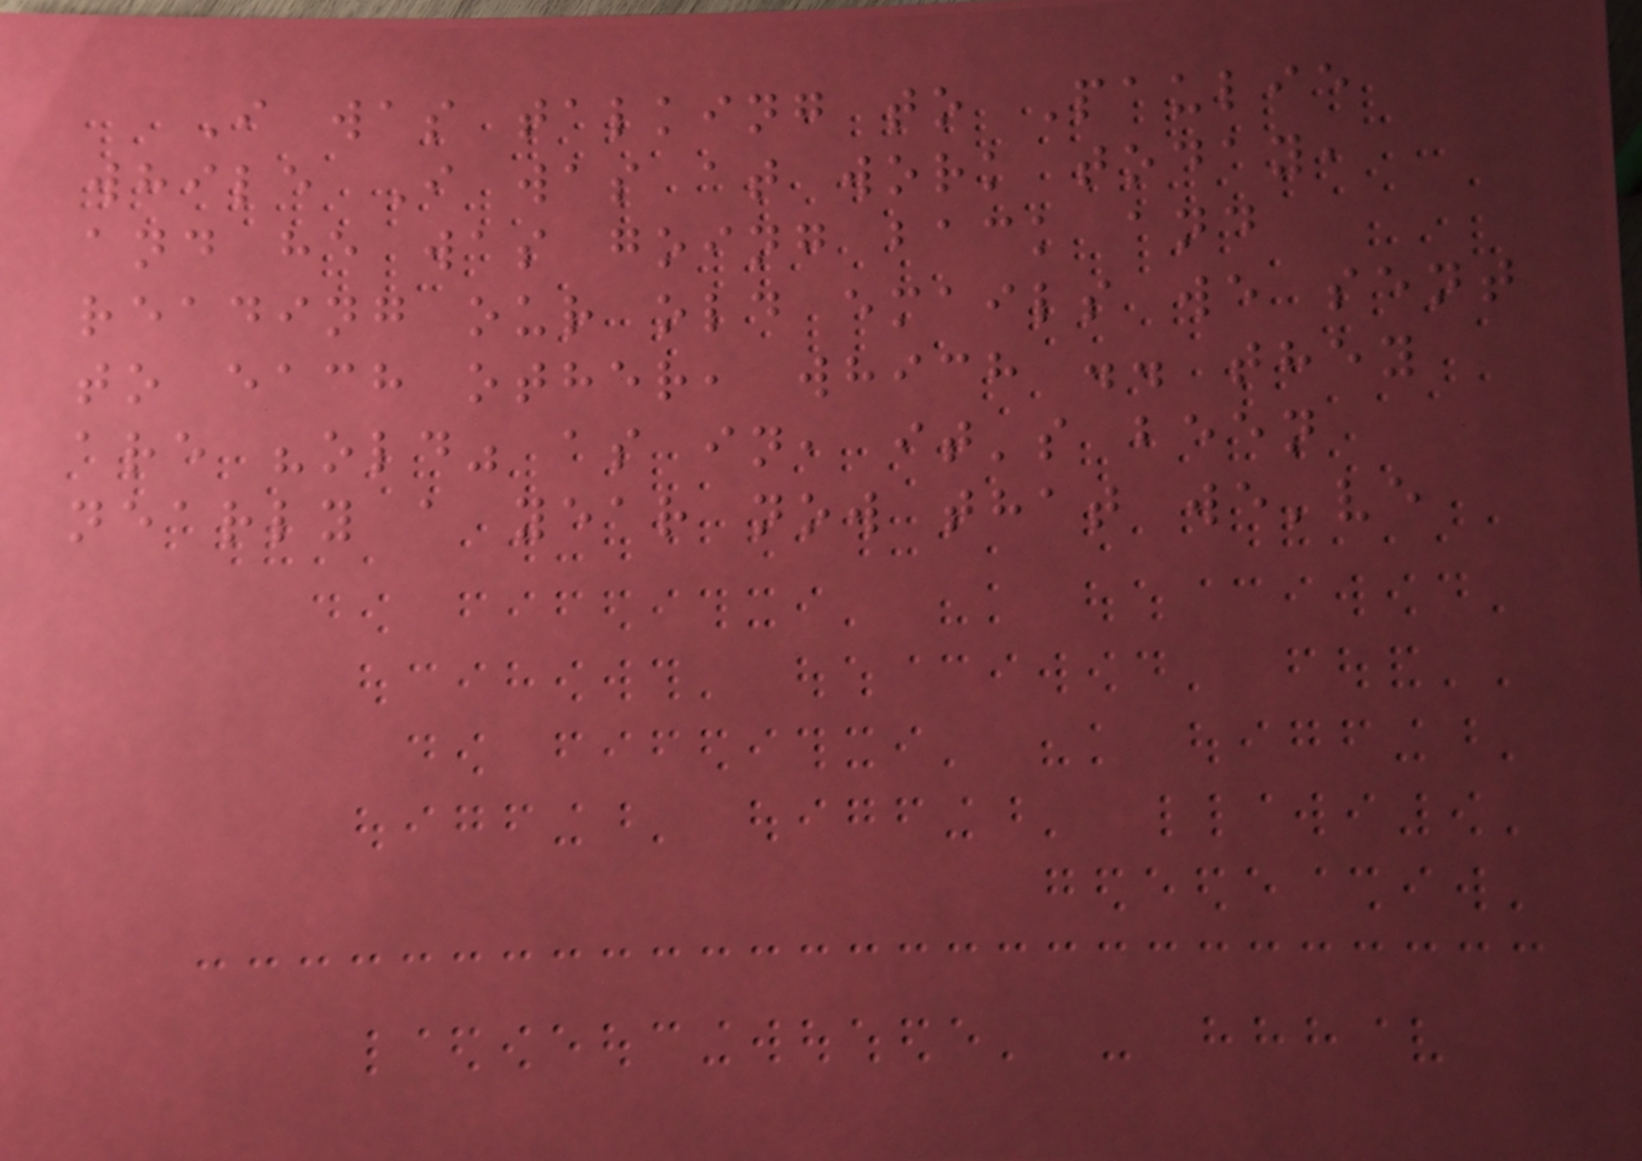I was talking to Paulie
while I was at work today,
and he was going back and
reading our old emails we sent
to each other, which .. they
are "old" as in, it's been
nearly a year now that we've
